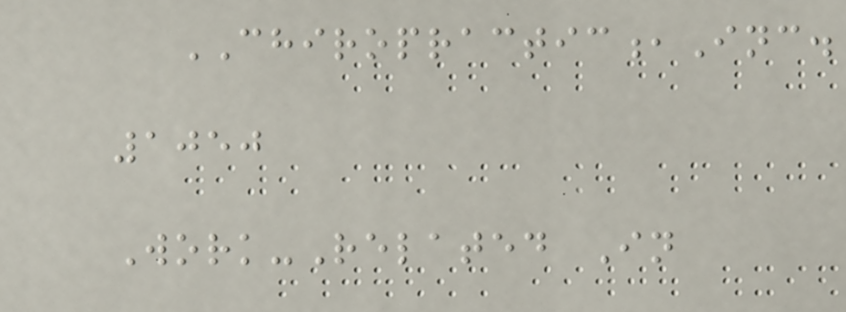CHIROPRACTIC,Inc.
1050
Work-Related In
